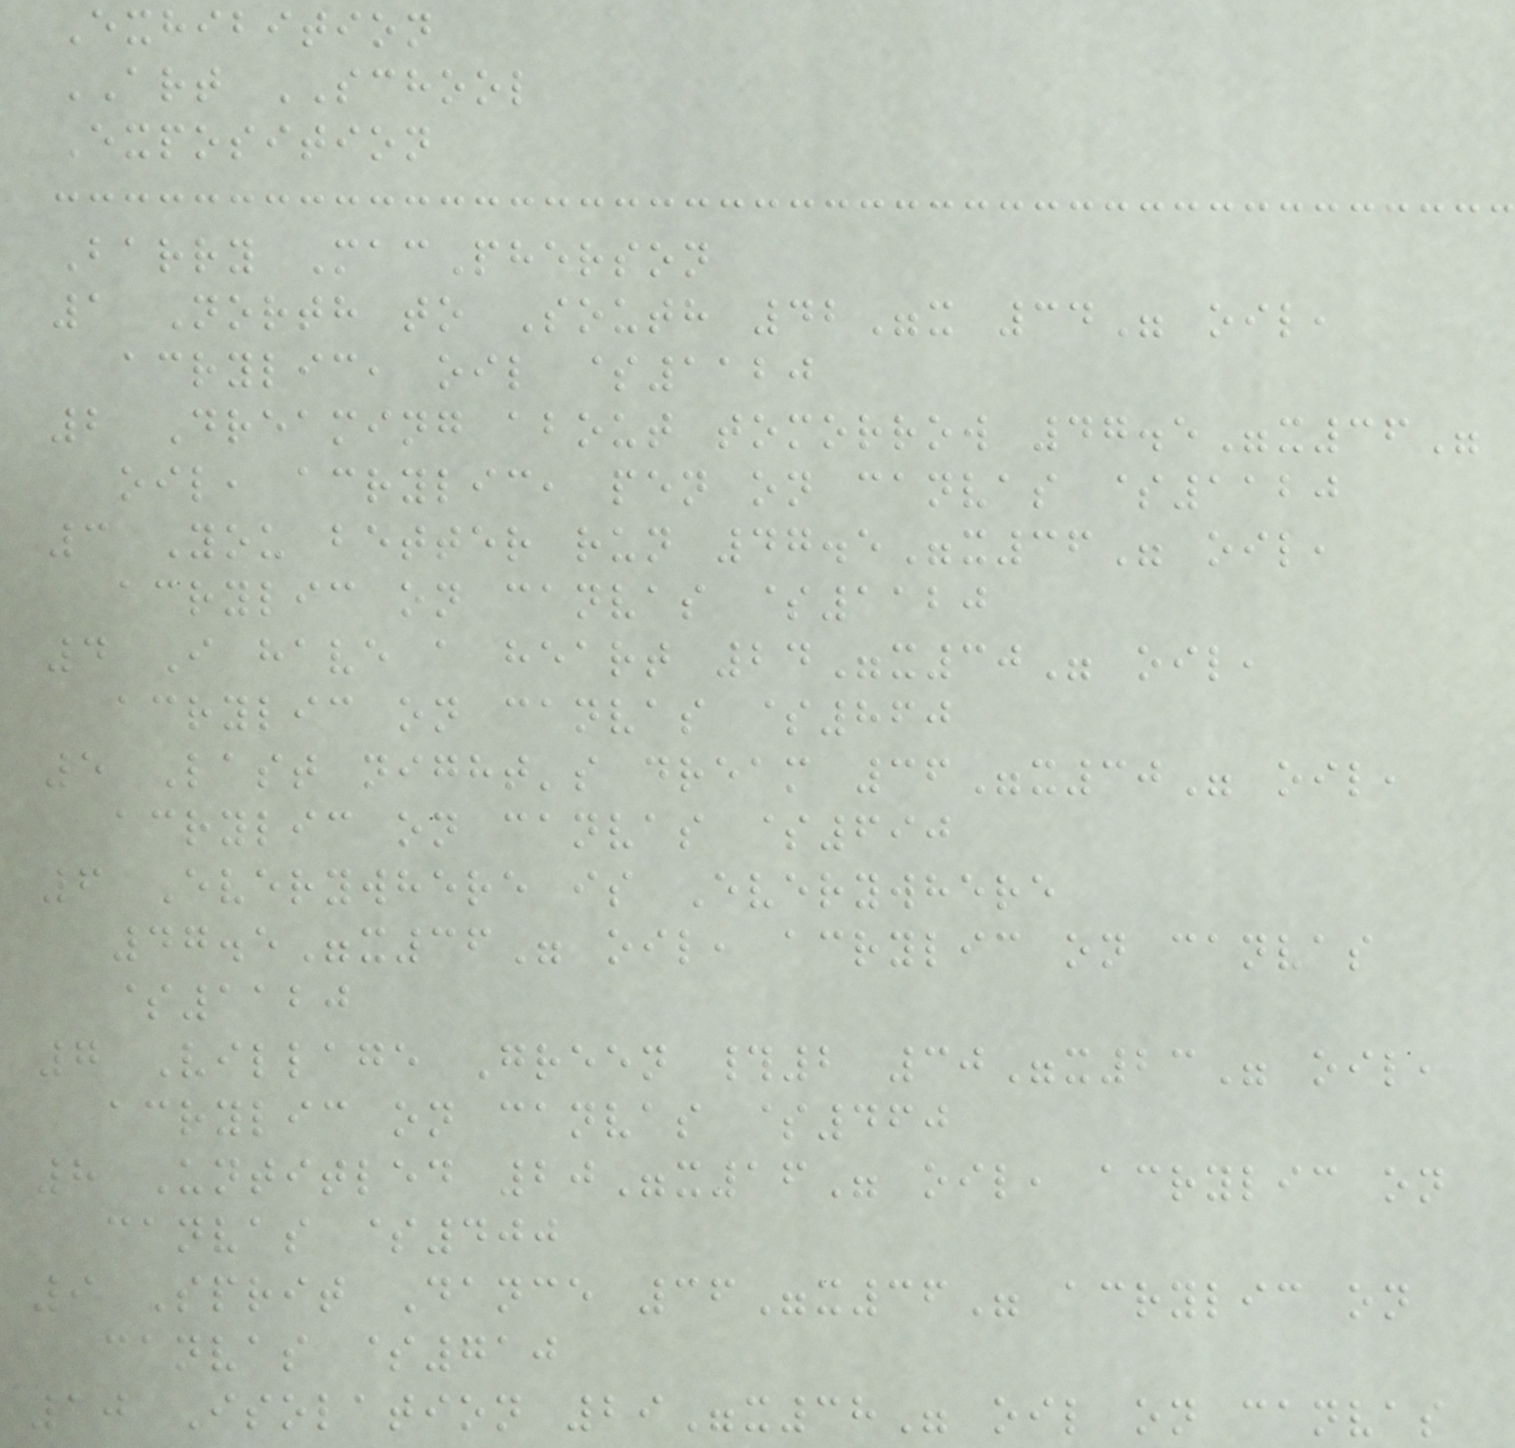Exhibition
ART SCHOOL
Exposition
Barry MacPherson
1 North to South 42"x 34" oil,
acrylic, oil $1120
2 Dreaming about tomorrow 47.5"x36"
oil, acrylic, pen on canvas $1120
3 You better run 47.5"x36" oil,
acrylic on canvas $1120
4 I have a heart 24"x30" oil,
acrylic on canvas $860
5 Last night's dream 36"x30" oil,
acrylic on canvas $690
6 Everywhere is Everywhere
47.5"x36" oil, acrylic on canvas
$1120
7 Village Green #2 30"x23" oil,
acrylic on canvas $460
8 Untitled 20"x16" oil, acrylic on
canvas $400
9 Sprit Dance 36"x36" acrylic on
canvas $710
10 Isolation 29"x38" oil on canvas
